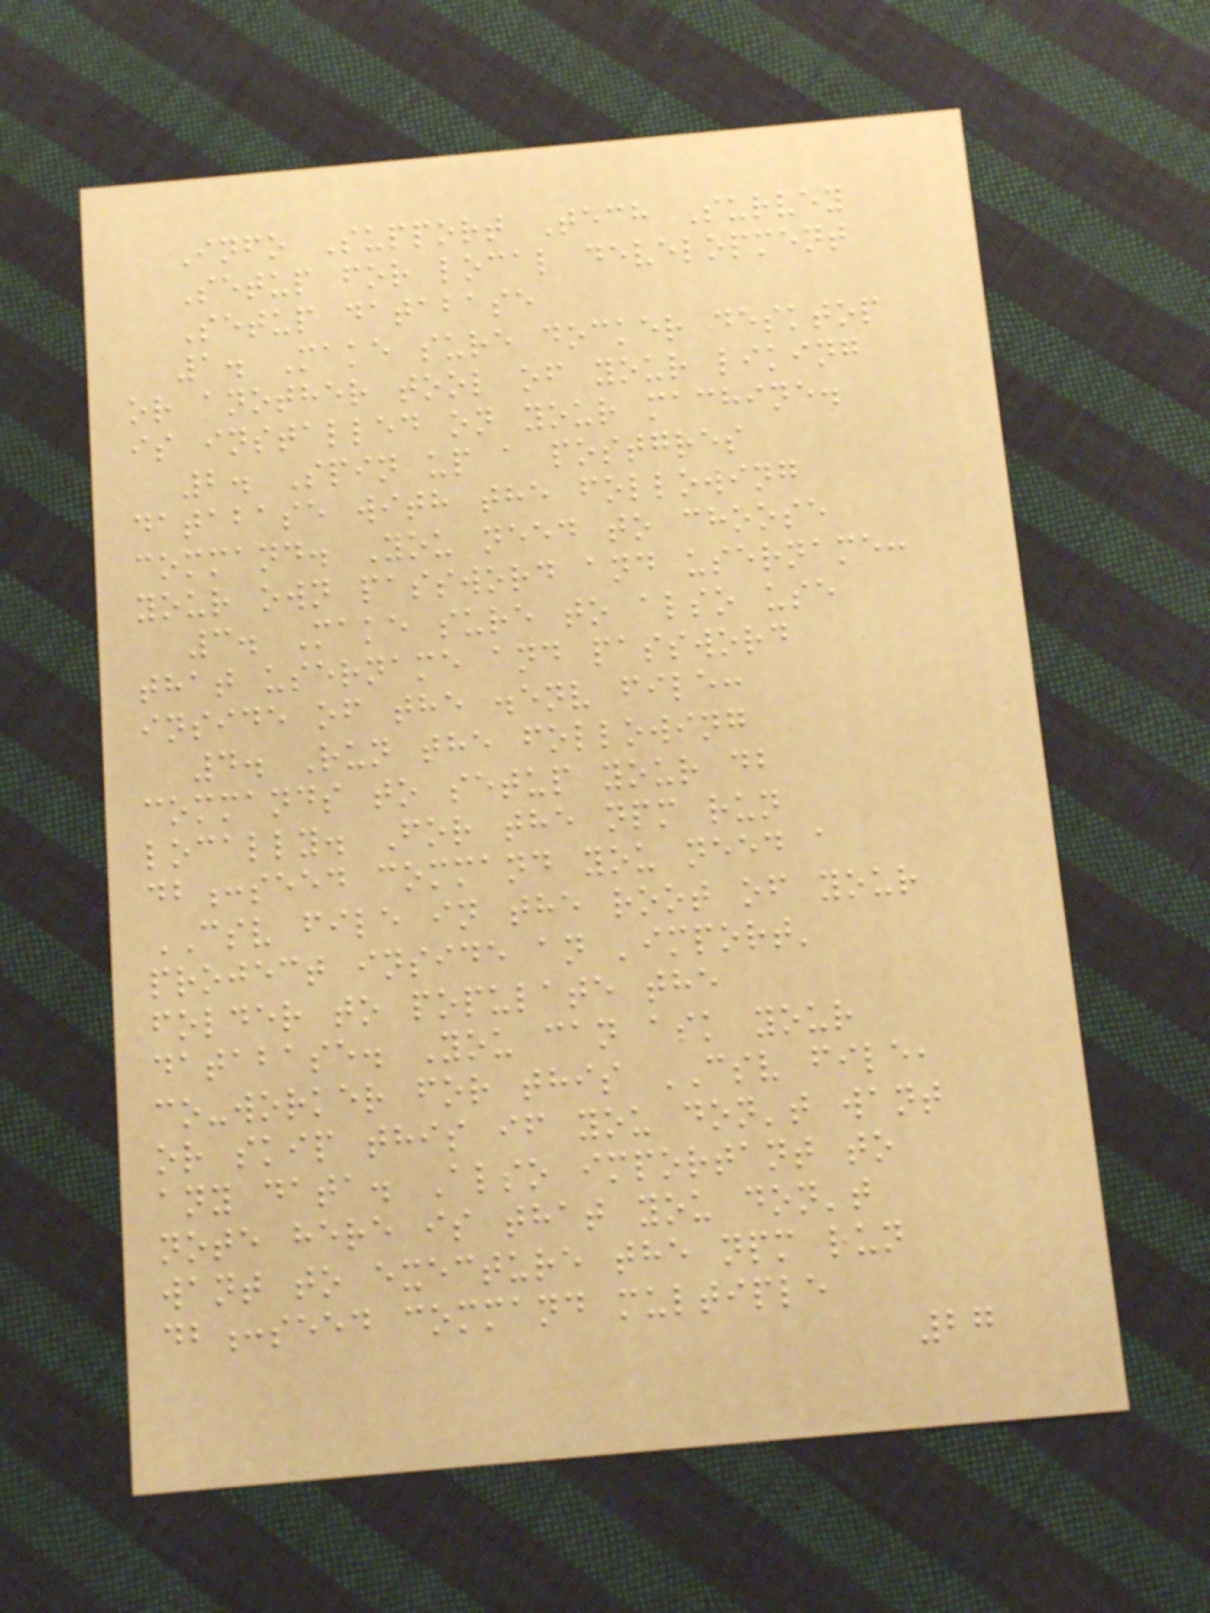Info Support Tech Survey
Setup for local development
Setup database
1. Make sure docker desktop
or another tool of your liking
is installed on your machine.
2. Spin up a postgres
database with the following
command. You need to choose
your own password and username:
3. Make sure to also use
that username and password
inside of the .env file:
4. Run the following
commands to setup your db
locally. For the npm run
db:seed command you need a
CSV file in the root of your
project inside an 'import'
folder to populate the
database. You can ask your
co-worker for this CSV file,
or skip this if you don't want
any data. Also important to
note here is that you don't
want to execture the npm run
db:seed command multiple
27
